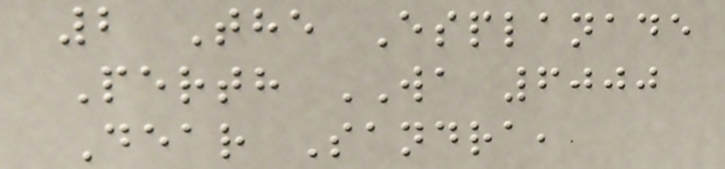2 The Esplanade
Perth WA 6000
Dear Sandra,
